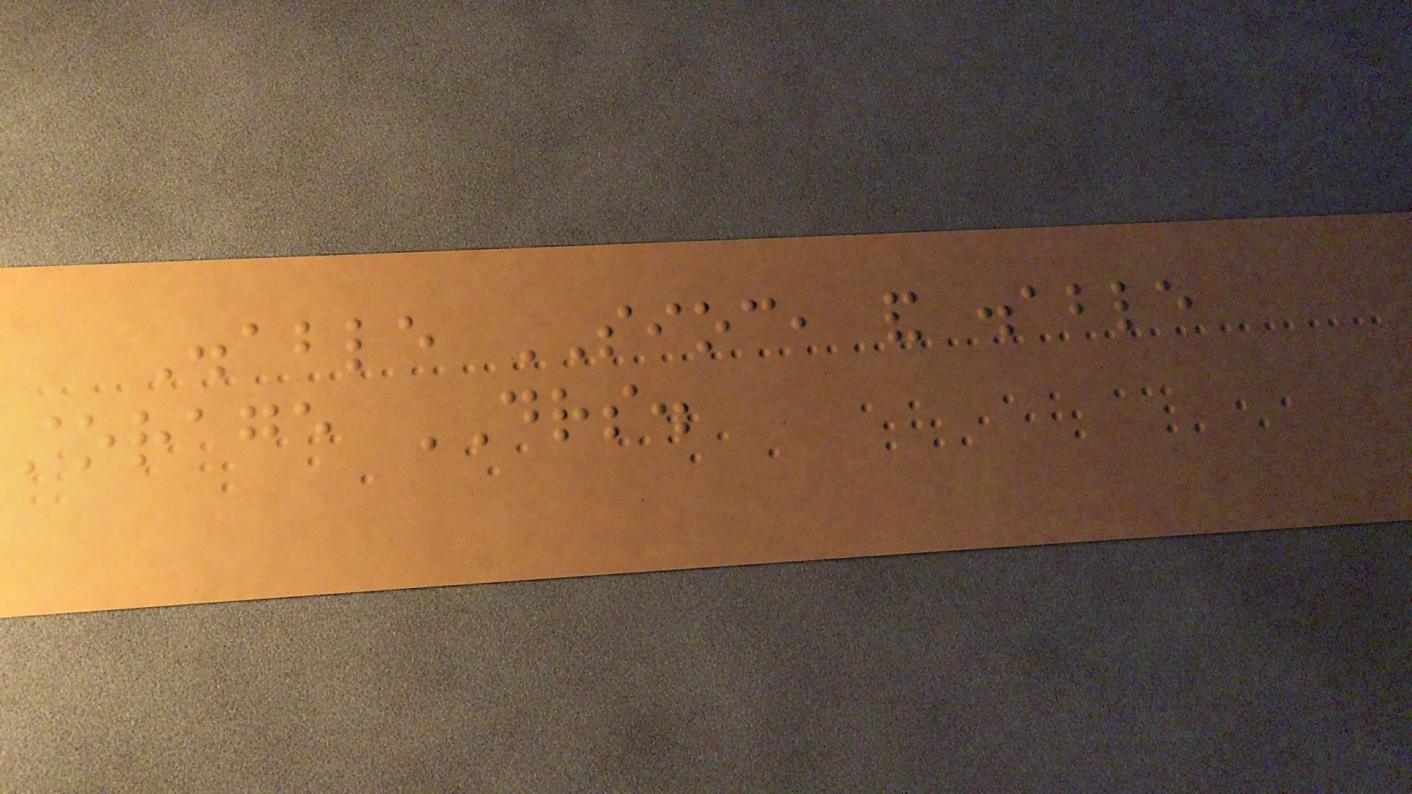Disable SIOC, and disable
storage DRS.
